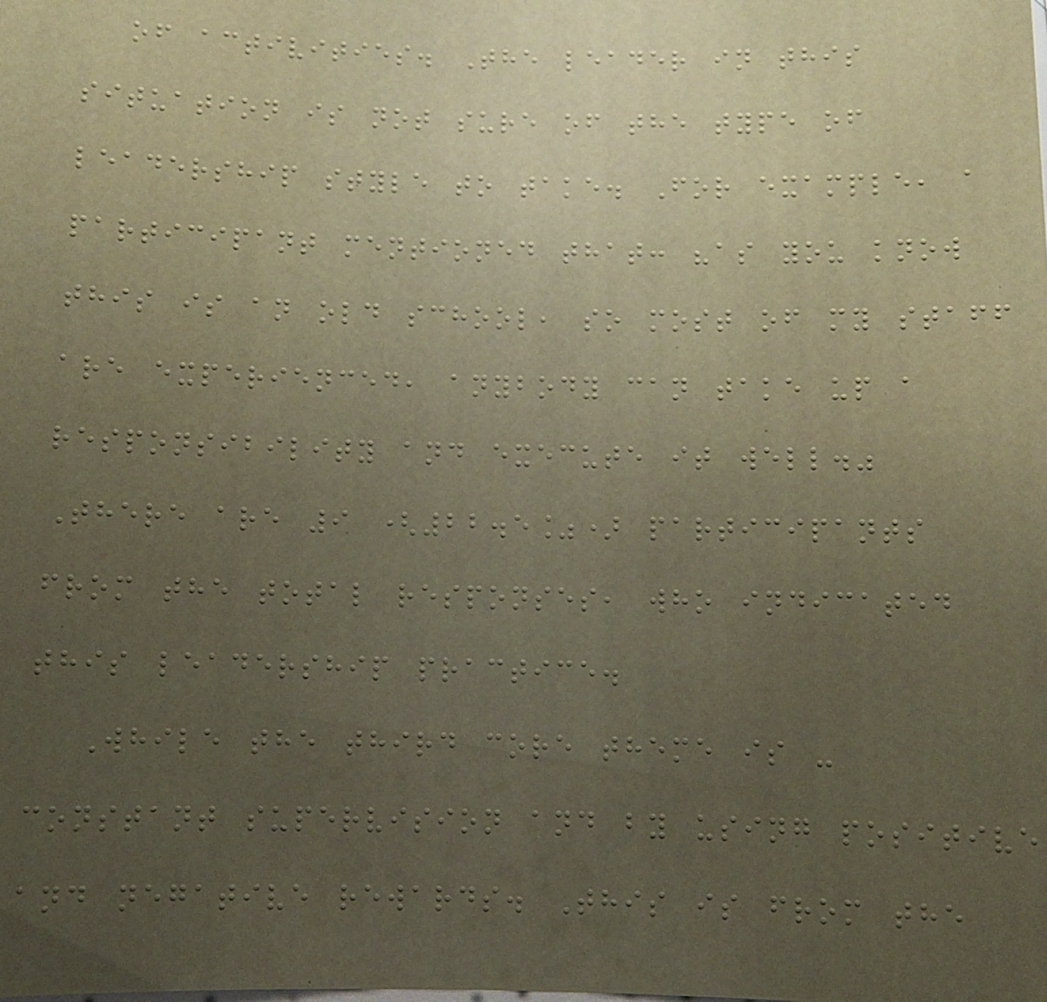of activities. The leader in this
situation is not sure of the type of
leadership style to take. For example, a
participant mentioned that: "as you know
this is an old school, so most of my staff
are experienced, anybody can take up a
responsibility and execute it well."
There are 9 (22.5%) participants
from the total responses, who indicated
this leadership practice.
While the third core theme is -
constant supervision and by using positive
and negative rewards. This is from the
